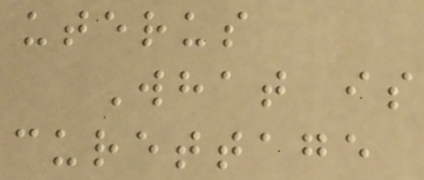uterus
What is
curettage
